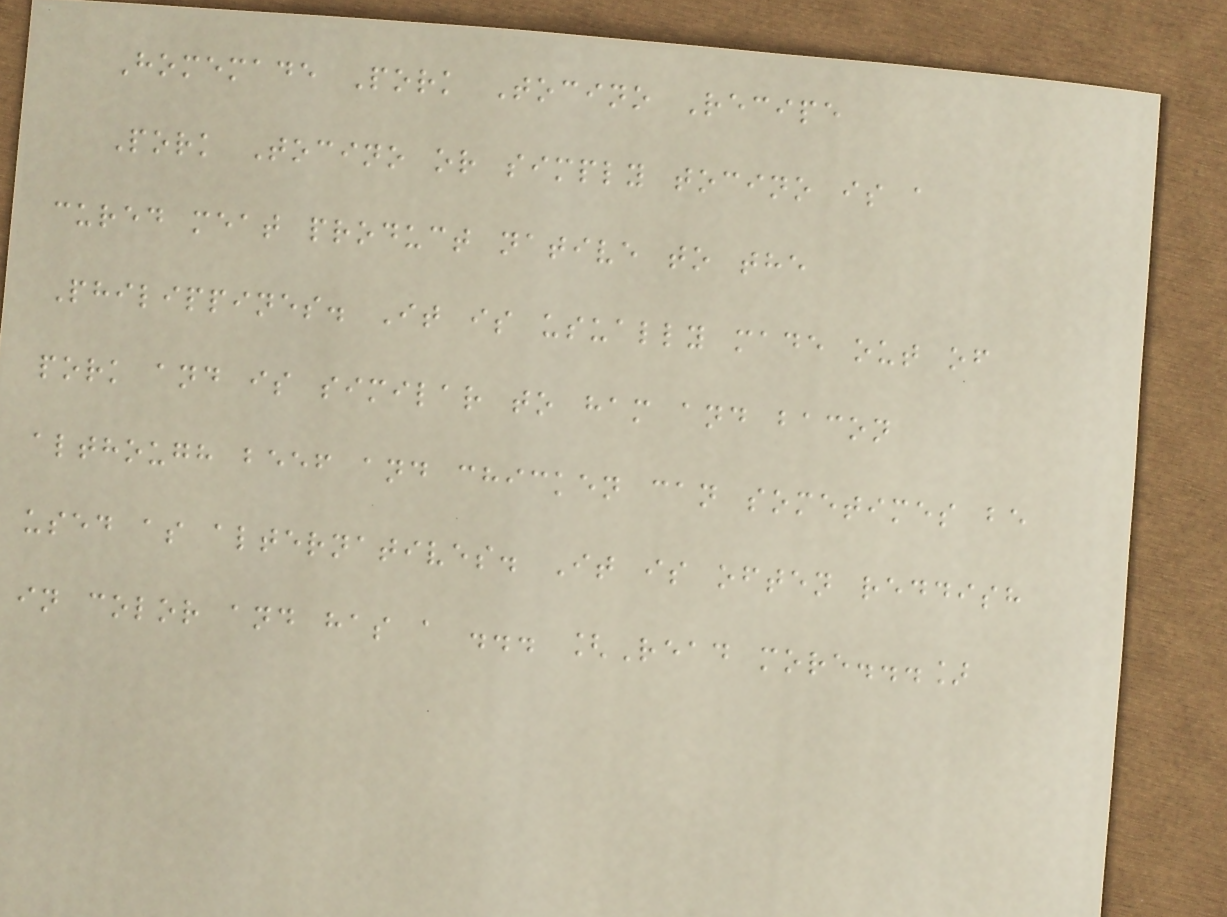Homemade Pork Tocino Recipe
Pork Tocino or simply tocino is a
cured meat product native to the
Philippines. It is usually made out of
pork and is similar to ham and bacon
although beef and chicken can sometimes be
used as alternatives. It is often reddish
in color and has a ... [Read more...]
